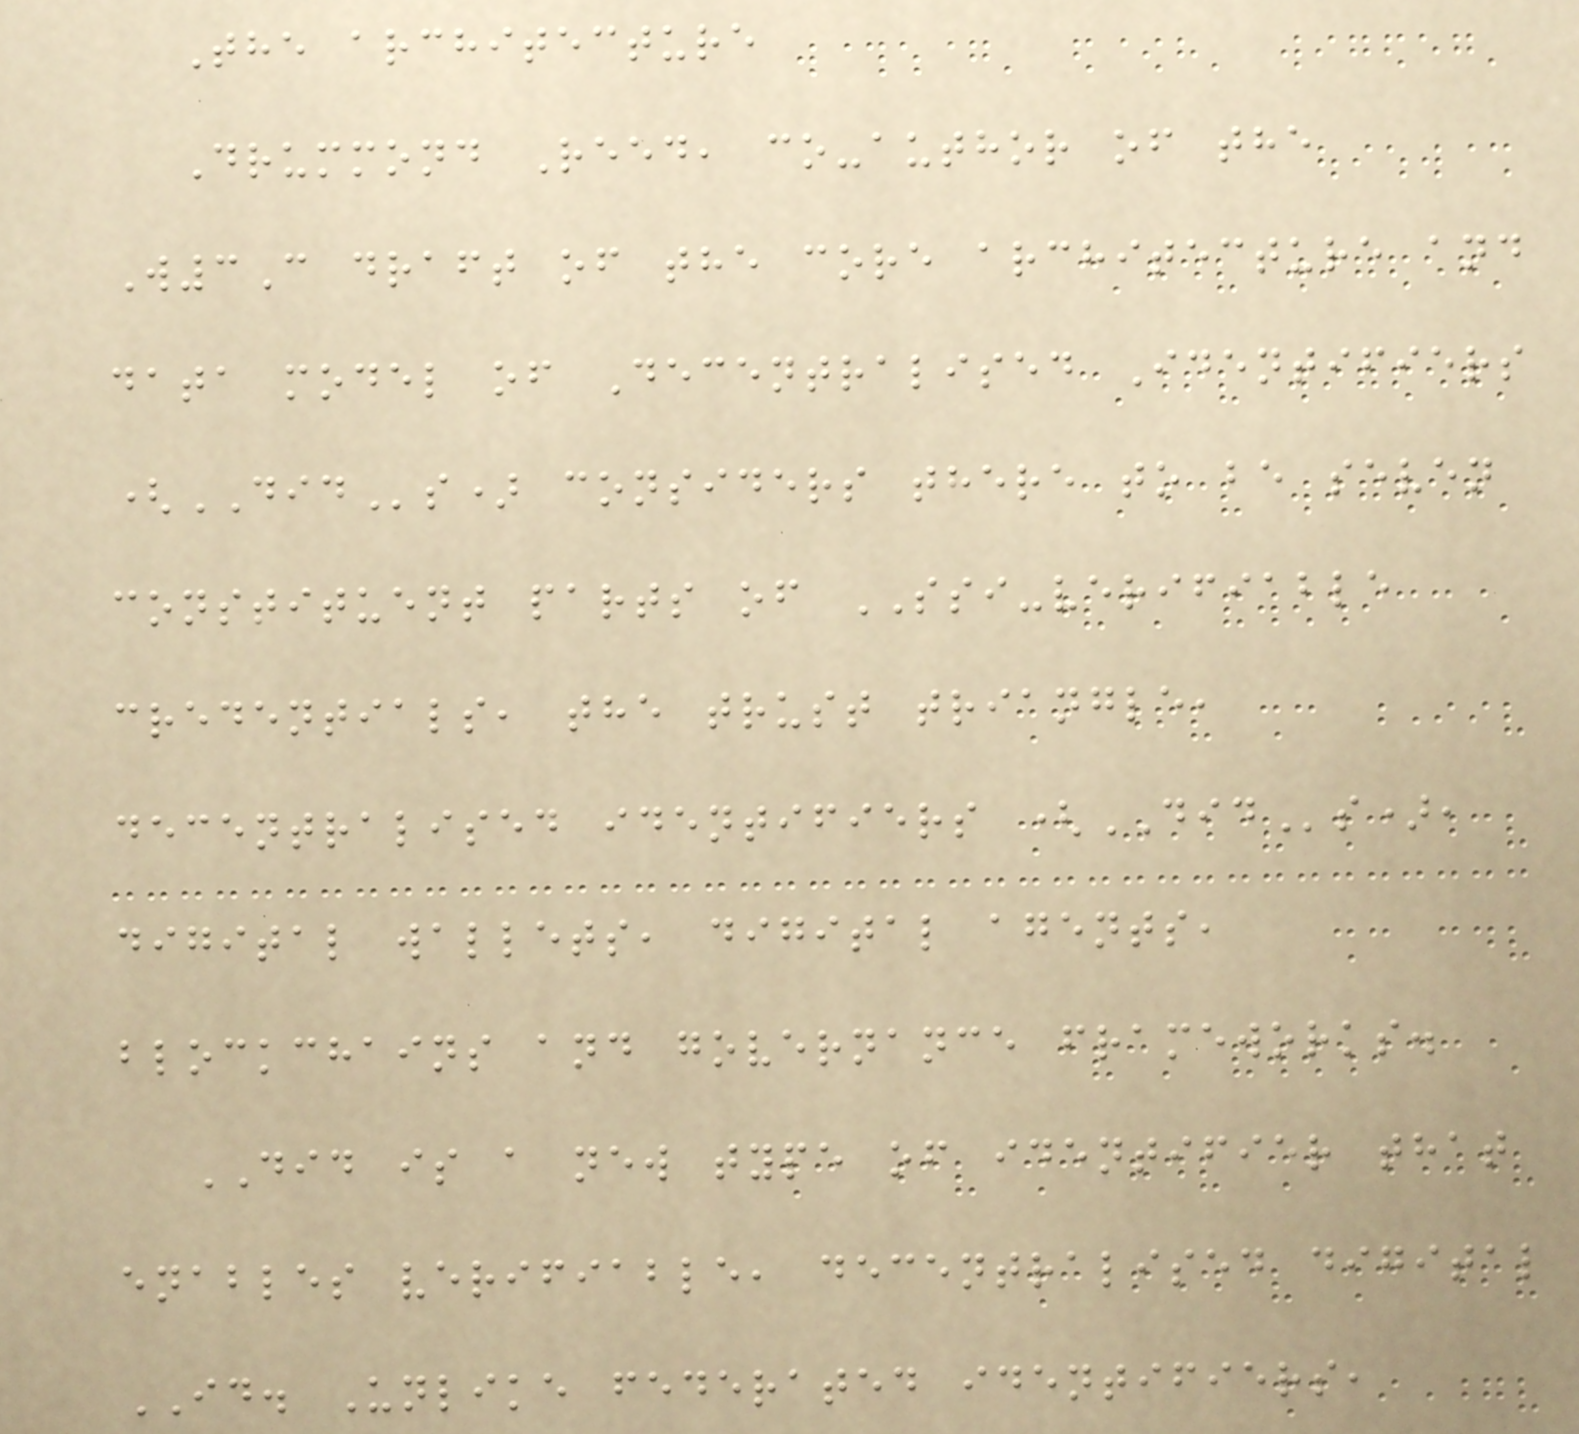The architecture
Drummond Reed, co-author of the
W3C draft of the core architecture and
data model of Decentralised Identifiers
(DIDs) considers there to be seven
constituent parts of SSI-verifiable
credentials, the trust triangle,
decentralised identifiers (DIDs),
digital wallets, digital agents,
blockchains and governance frameworks.
DID is a new type of identifier that
enables verifiable, decentralised digital
ID. Unlike federated identifiers,
